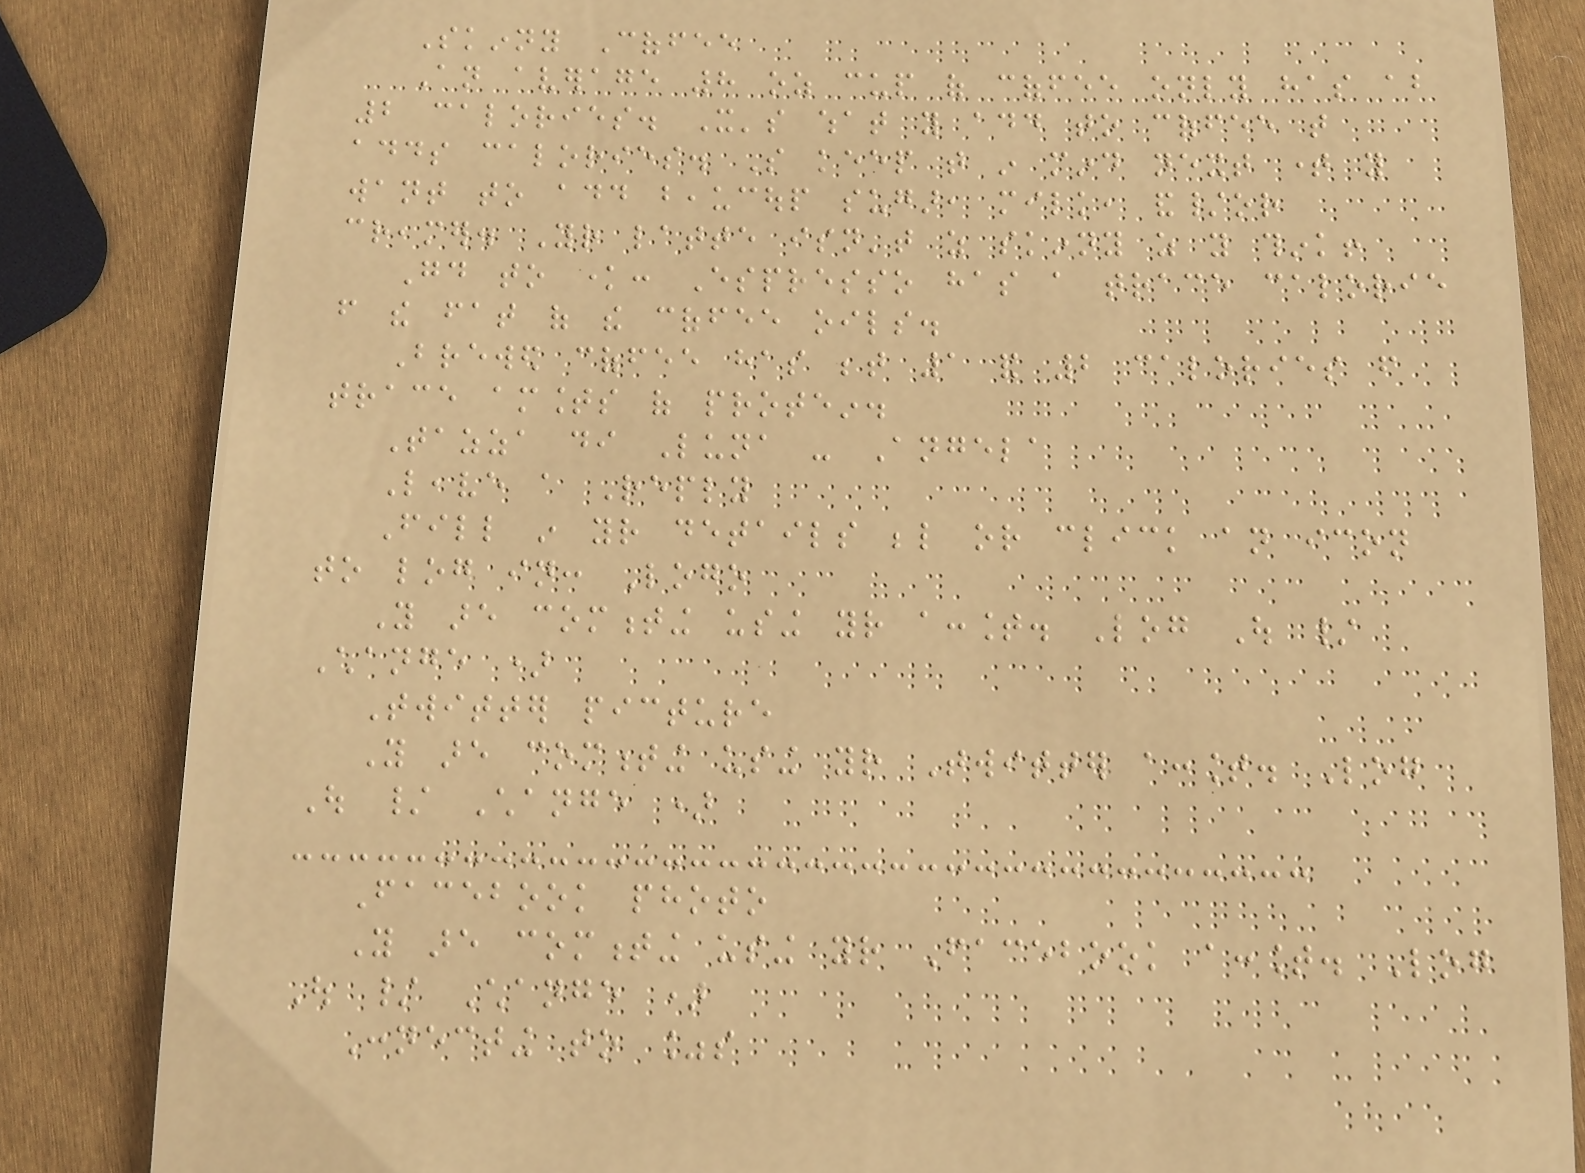Skinny Coffee
An average 8 oz cup of coffee only has about
2 calories. It's what you add to coffee that
adds calories. So keep that in mind next time you
want to add beaucoup sugar, milk, and/or
creamer. Your latte isn't as skinny as you think!
Good to know: Espresso has a trace calorie
from the fat of the coffee oils.
Brewed coffee has between 1 and 2 calories from
trace amounts of protein.
Tazza di Luna - Angela
Leave a Reply
Fill in your details below or click an icon
to log in: Logo
You are commenting using your account. Log Out /
Change )
Twitter picture
You are commenting using your Twitter account. Log
Out / Change )
Facebook photo
You are commenting using your Facebook account. Log
Out / Change )
Connecting to %s
